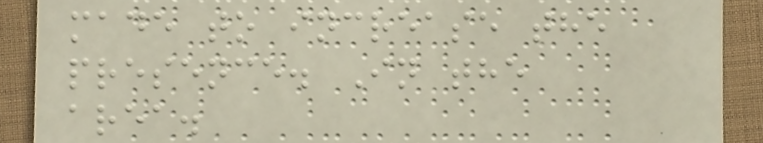made to increase the
presence. In the
area.
